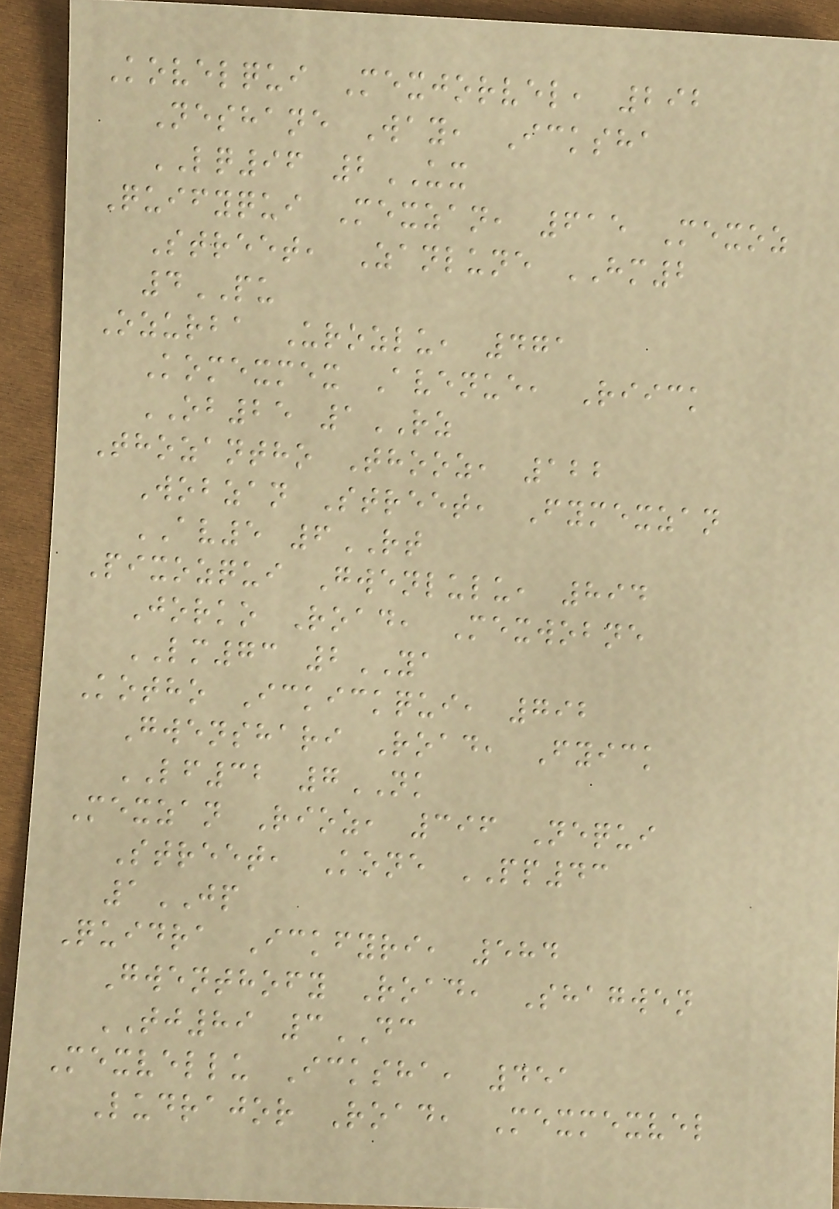Kovelqui Mexjorvel, 292
Neshane Way, Icksha
LQ96 2UX
Quifyqui Mexzan, 615 Mexoz
Street, Zanlune HM2
4PU
Ozurba Urozlu, 471
Komexmex Avenue, Riick
OB25 1RZ
Thozantho Thooz, 122
Wobzan Street, Fymexzan
AV5 6RT
Pixozqui Gwenlulu, 894
Jorko Road, Mexwobne
LM73 2YA
Kotho Ickickqui, 792
Gwenshari Road, Fyick
LF32 7NK
Mexzan Rioz, 396 Nequi
Street, Kone PP43
1JP
Quidra Ickfyri, 584
Gwenthofy Road, Shagwen
TJ89 3DC
Mexvellu Icksha, 451
Ludrajor Road, Mexmexvel
